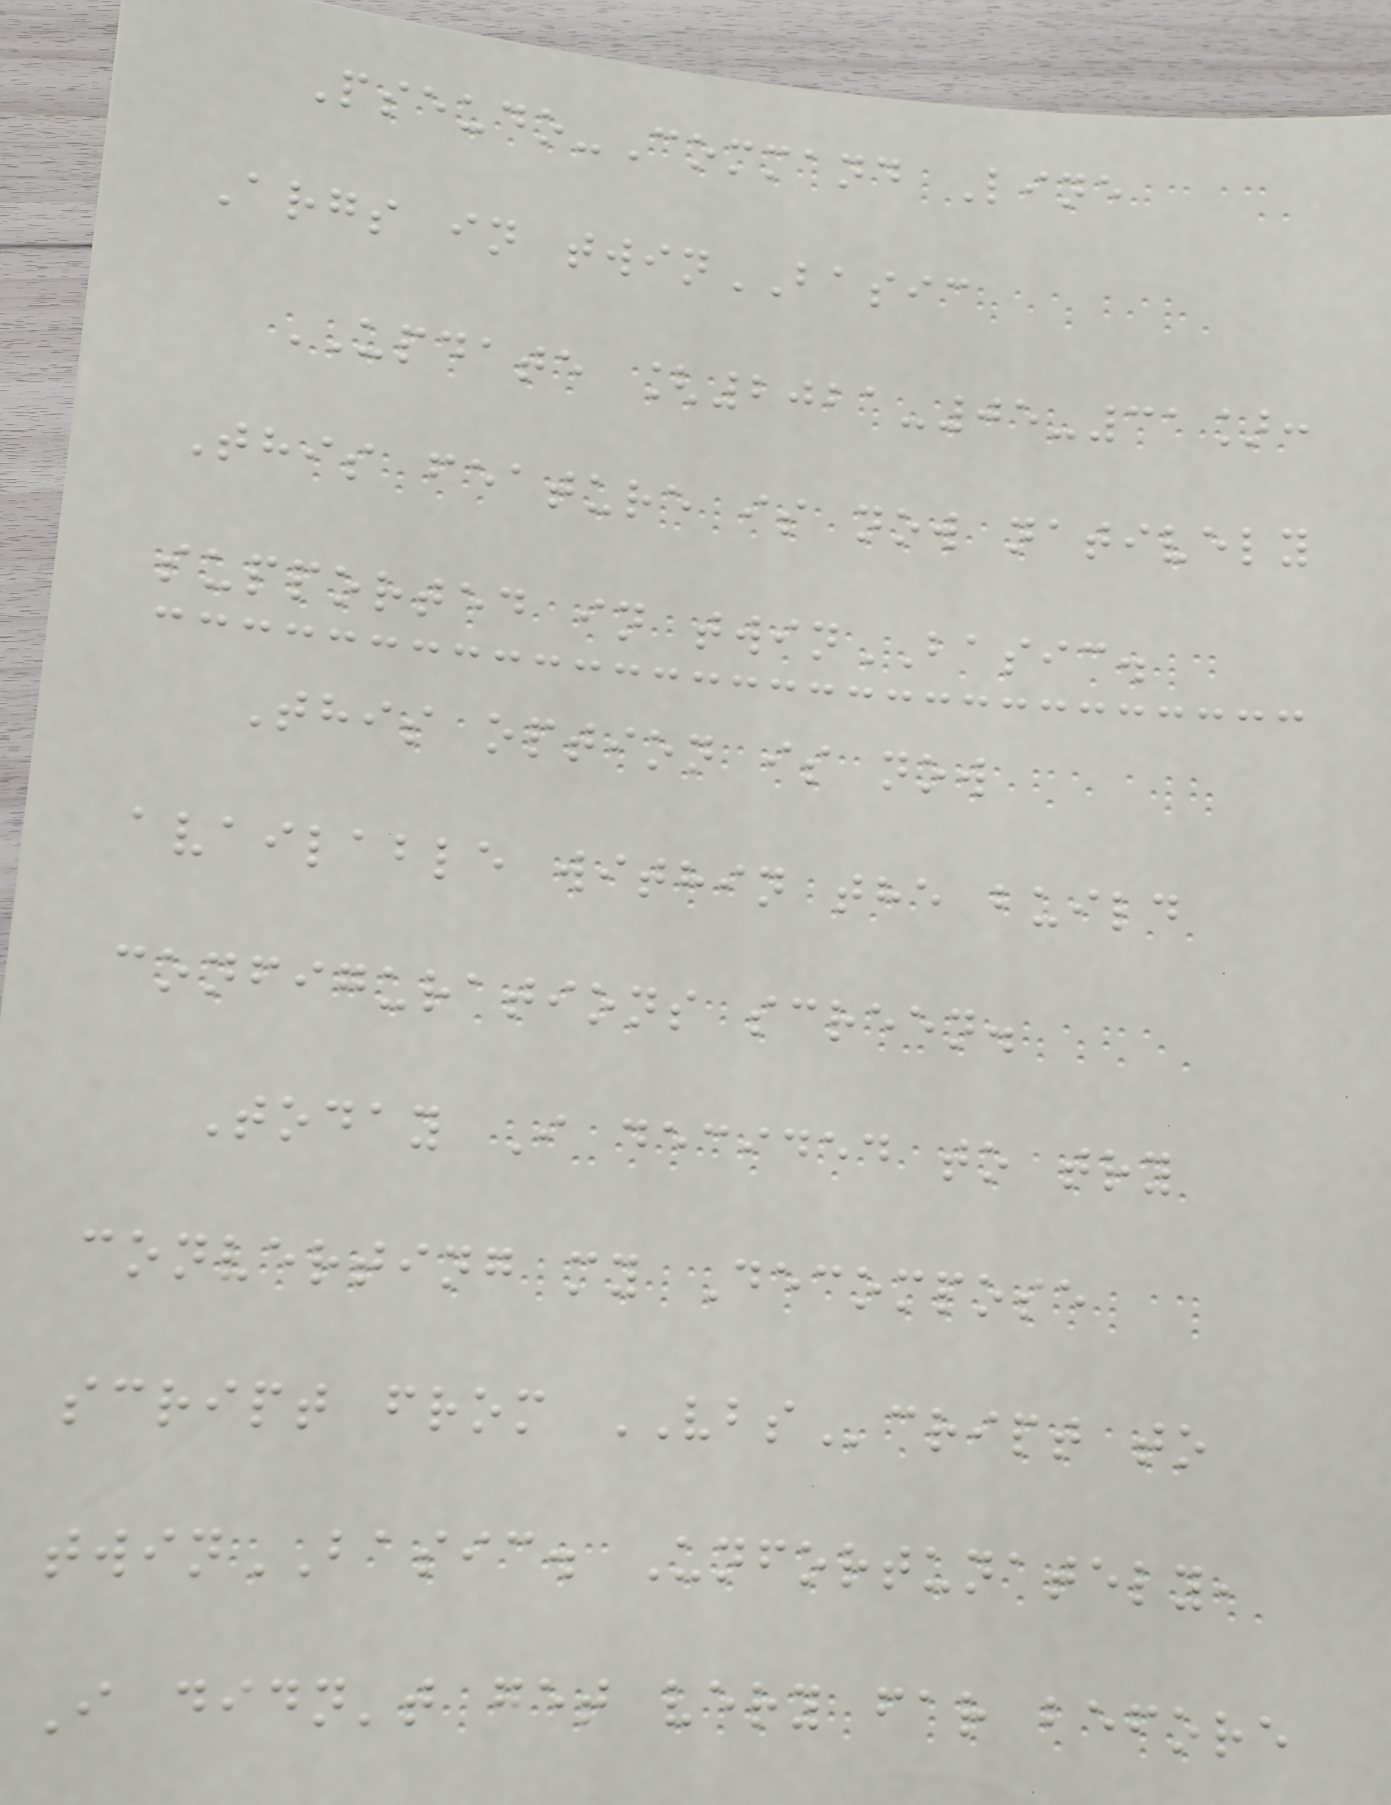Pseudo-Command Line
Args in twinBASIC
UPDATE [2021-05-31]:
This feature is now natively
supported in twinBASIC.
This option is now
available within the build
configurations screen.
Today I decided to try
converting my Decompose
script from VBScript to
twinBASIC. Unfortunately,
I didn't get very far before
